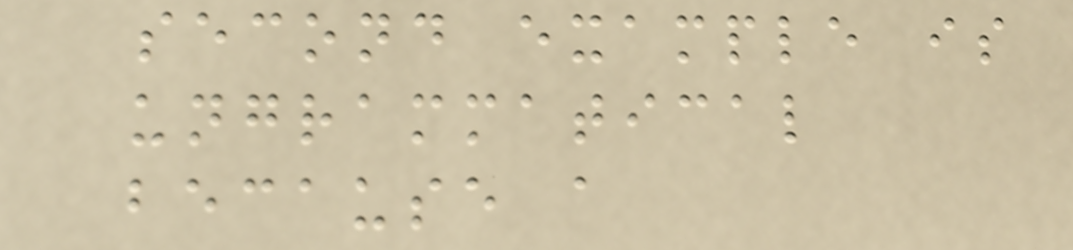second example is
ungrammatical
because a
